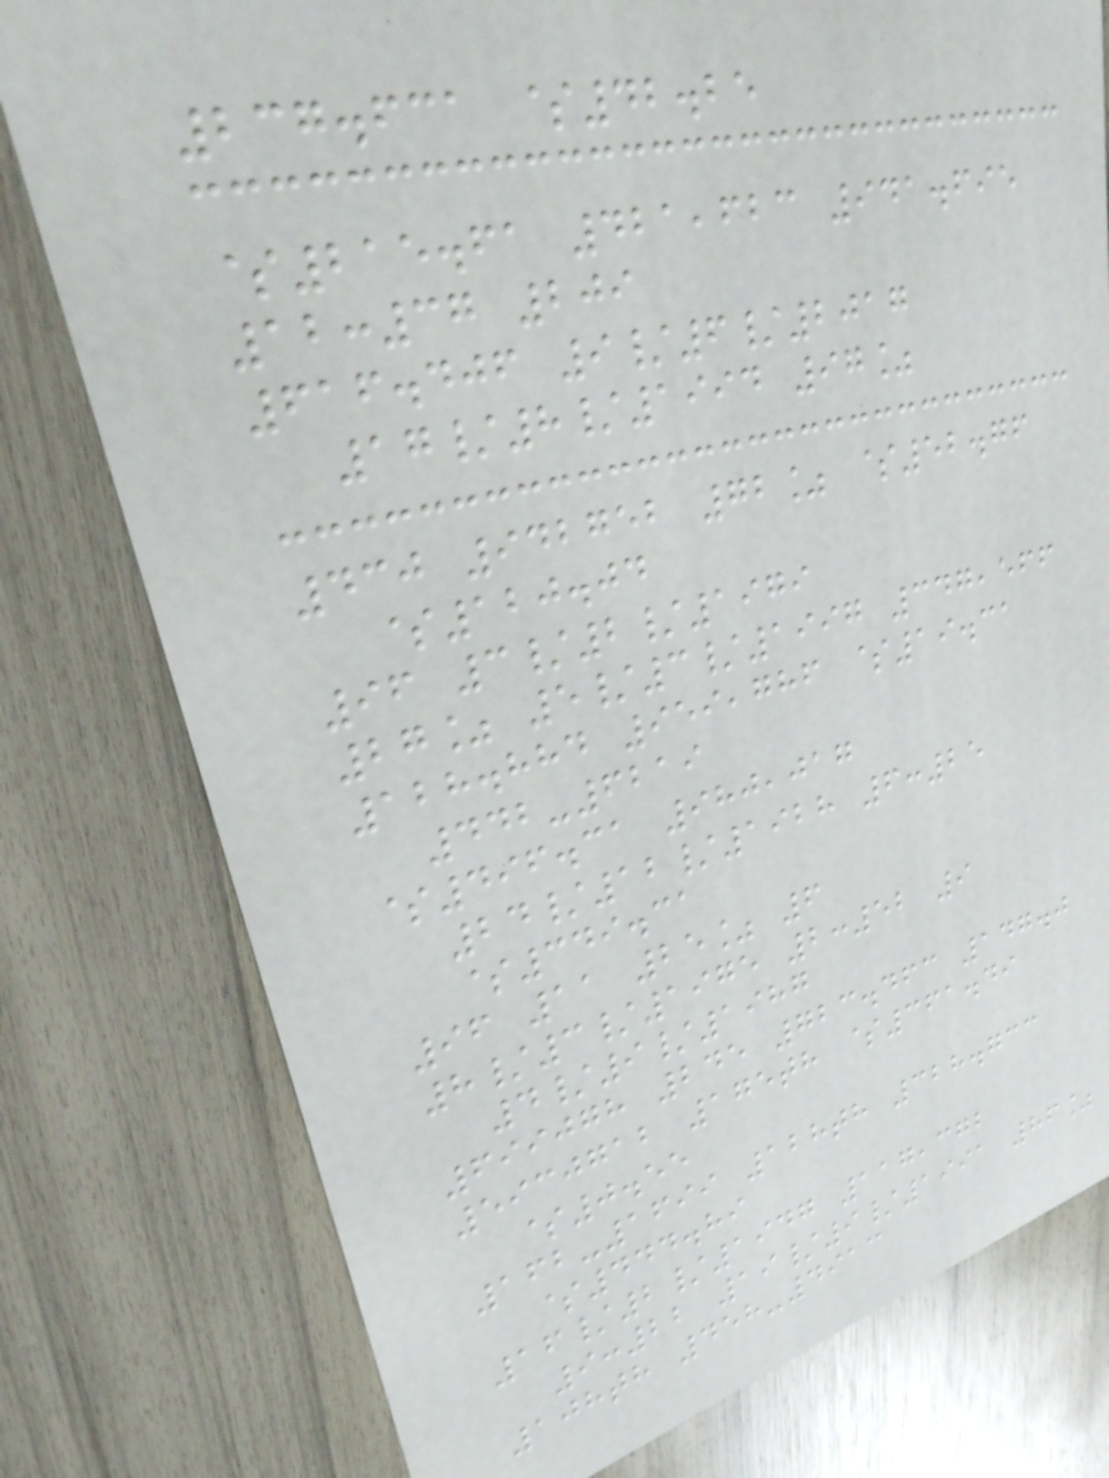237.631 $42.25
$215.61 421,623 941.695
12:37 209
616.406 9/6/2017
17/8/1994 97%
430 942752 72% $52.76
$120.04
96 3/2/1979
27% 5/3/1997 347,566
128.884 959,786 $19.31
442-6219
$496.31 980,017
24/12/1928 6:25
$349.31
96 11 25% 6
8/3/1975 2:52 9
4/9/1987
699078 245 723.463 147.0
5930712 175th $361.49
$0.55
162-1699 128th 328.733
$444.89
16/2/1947 117,372
9:22 19/9/1991 86%
108th 458-4913
